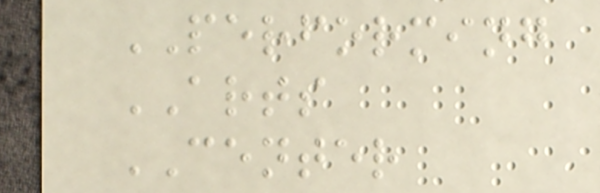PERFORMING
ARTS
CENTER
